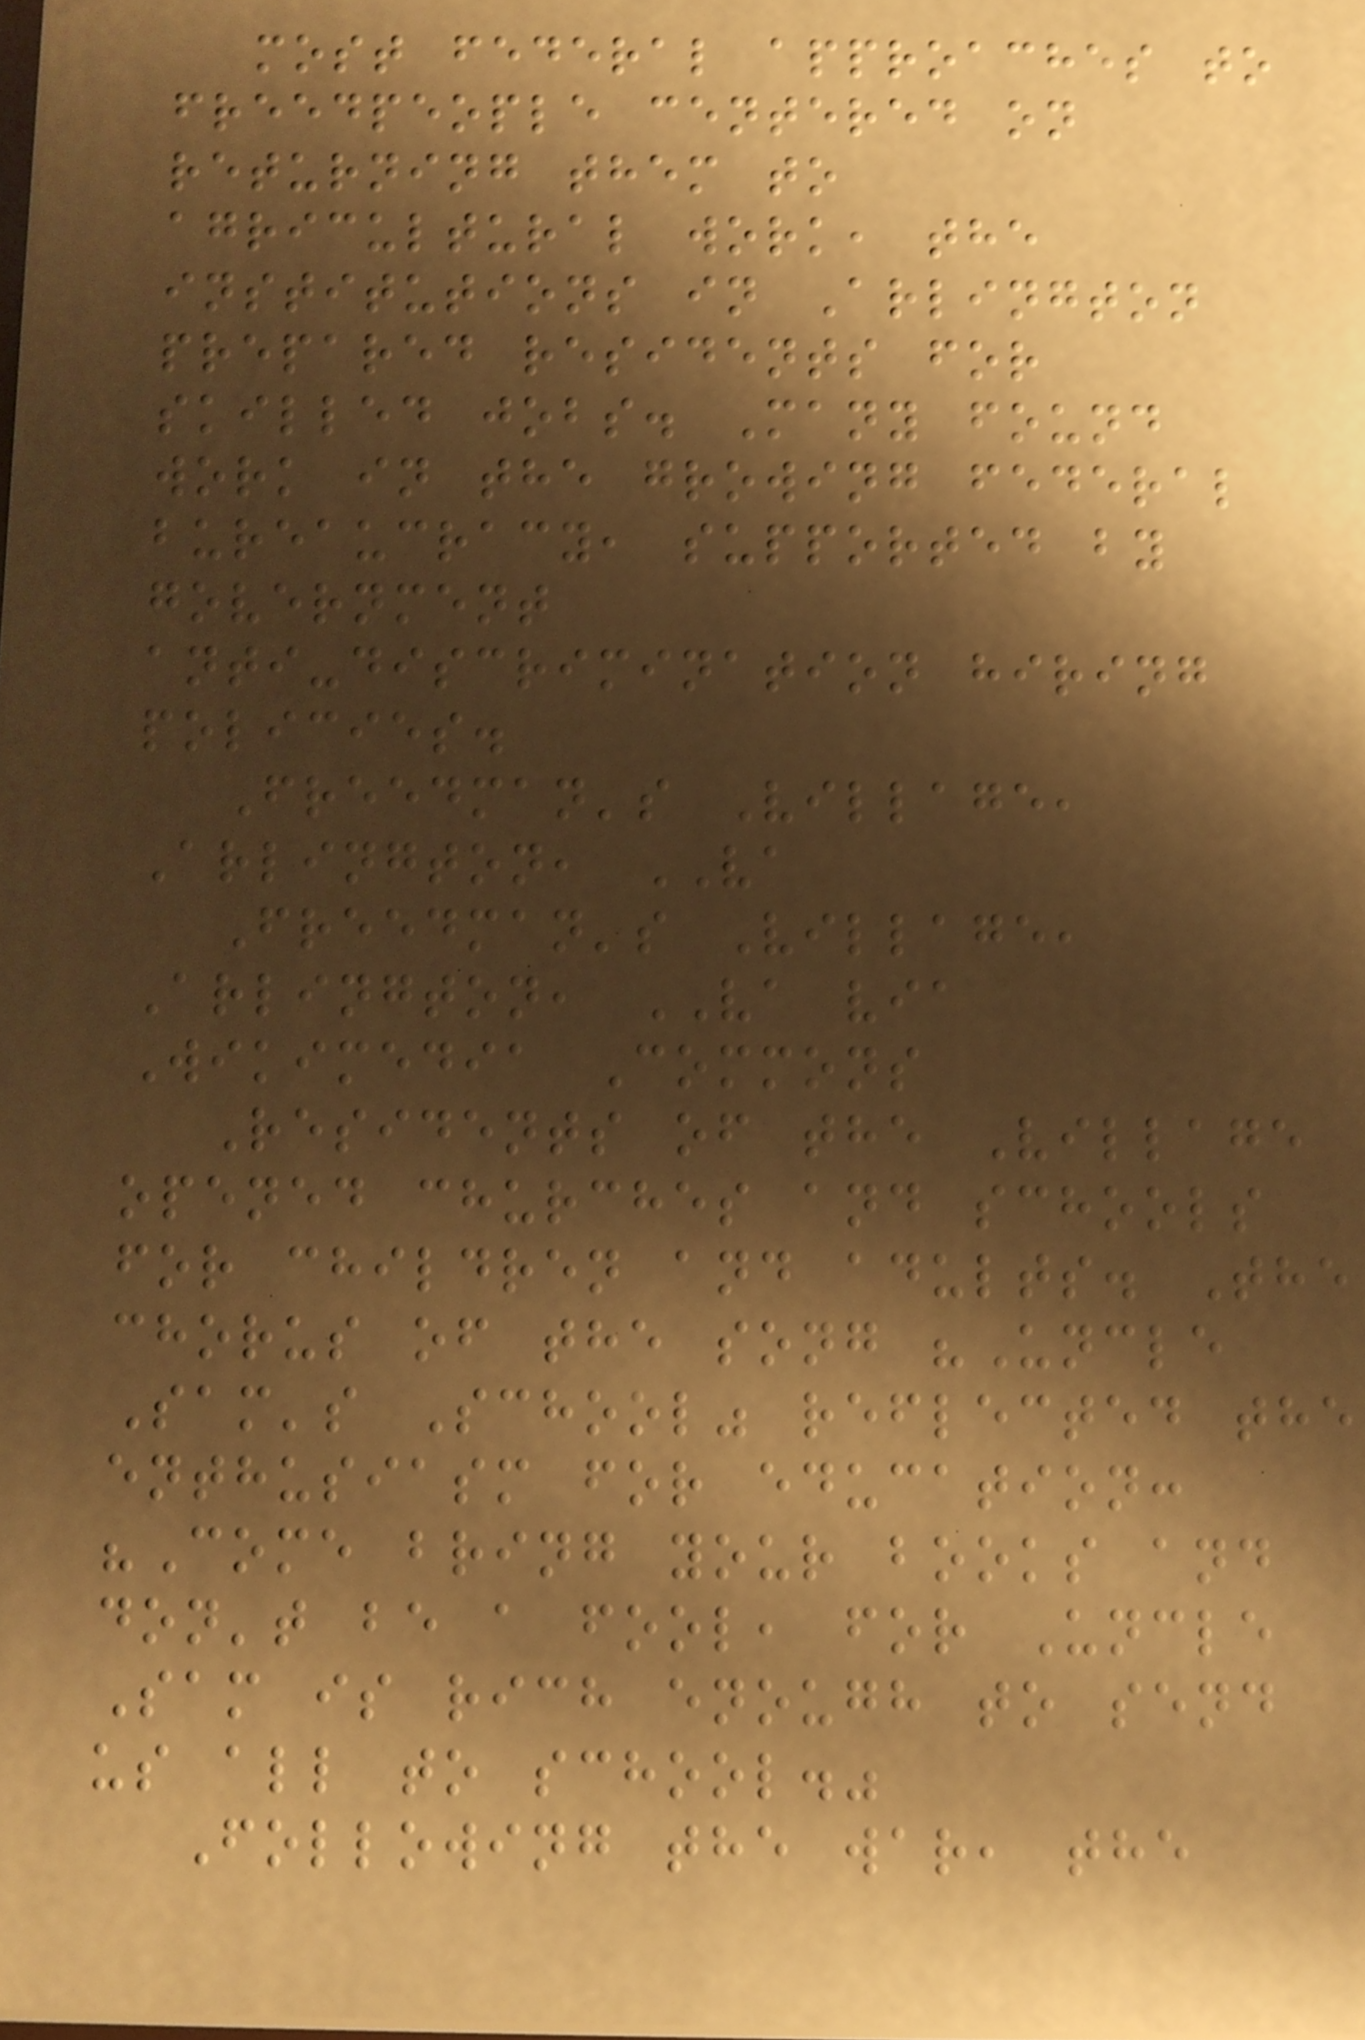most federal approaches to
freedpeople centered on
returning them to
agricultural work, the
institutions in Arlington
prepared residents for
skilled jobs. Many found
work in the growing federal
bureaucracy, supported by
government
anti-discrimination hiring
policies.
Freedman's Village,
Arlington, VA
Freedman's Village,
Arlington, VA via
Wikimedia Commons
Residents of the Village
opened churches and schools
for children and adults. The
chorus of the song "Uncle
Sam's School" reflected the
enthusiasm for education:
"Come bring your books and
don't be a fool, for Uncle
Sam is rich enough to send
us all to school."
Following the war, the
